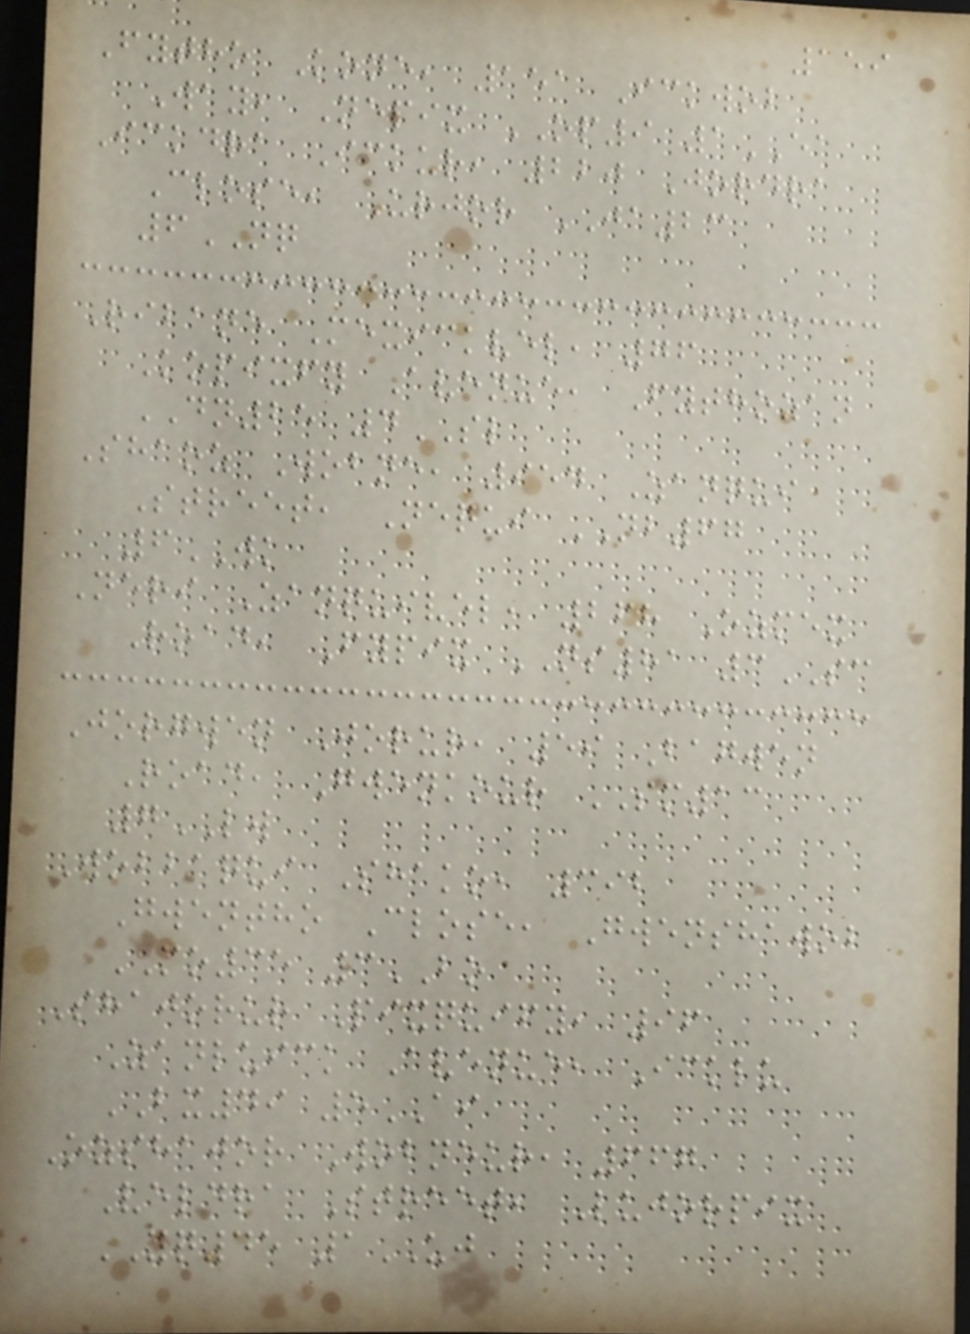159
Fytho Kone, 151 Ickwob
Way, Nepix OP9 1EA
Ickdra Ickur, 220 Jordra
Close, Urjor JA23
6NQ
Ribane Mexickvel, 76
Kopixfy Avenue, Fythozan
DN25 4SL
Shaoz Wobne, 954 Zanqui
Street, Nequi NB67
6WK
Neri Zanquivel, 268 Ozmex
Road, Fypix NS81 3SC
Jorgwen Jorur, 59 Bagwen
Road, Gwenkour SM13
7LW
Wobbaqui Shako, 392
Gwentho Close, Gwenshawob
MO35 3BO
Shajorur Pixquify, 96
Zanluick Avenue, Icklu
BX49 5AI
Ozshajor Wobneur, 667
Veldra Street, Lujorpix
YQ45 1UJ
